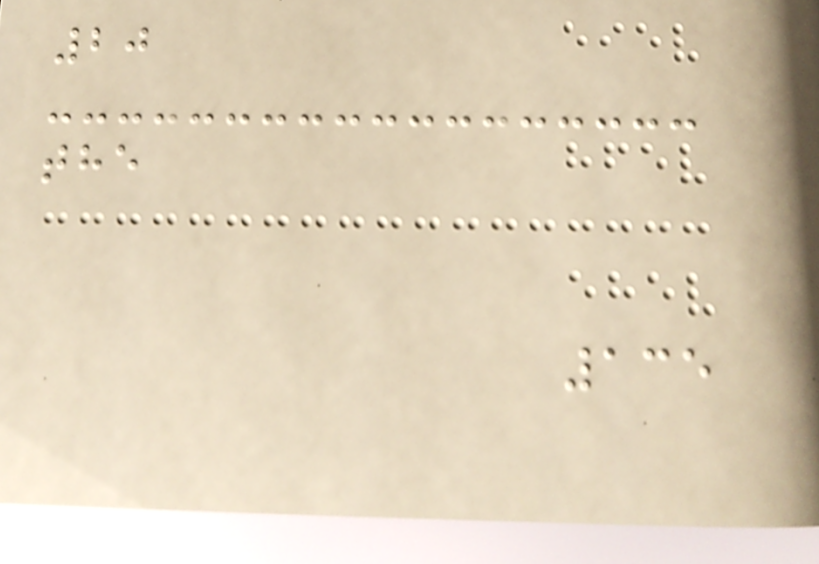20
the
135
